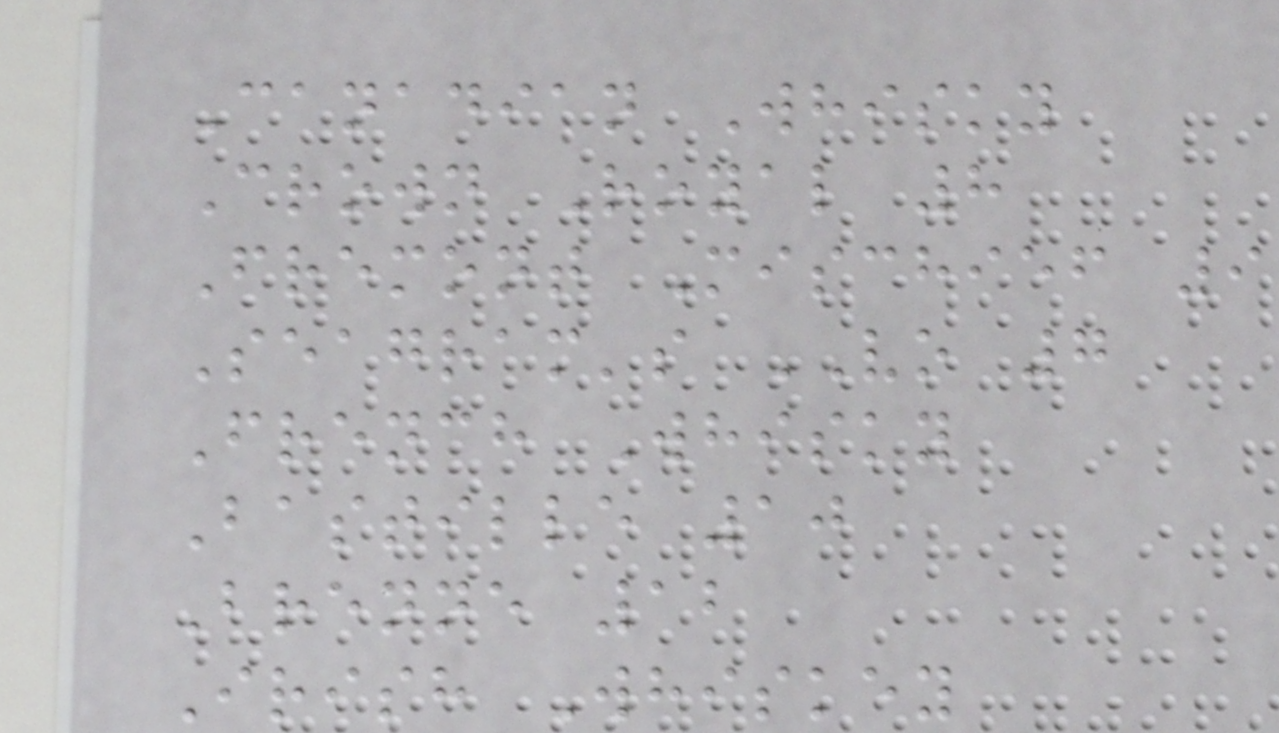Canadian Whisky
Crown Royal 8
Fremont Mischief 9
Seagram's VO 7
French Whisky
Bastille 10
Brenne 12
Irish Whiskey
